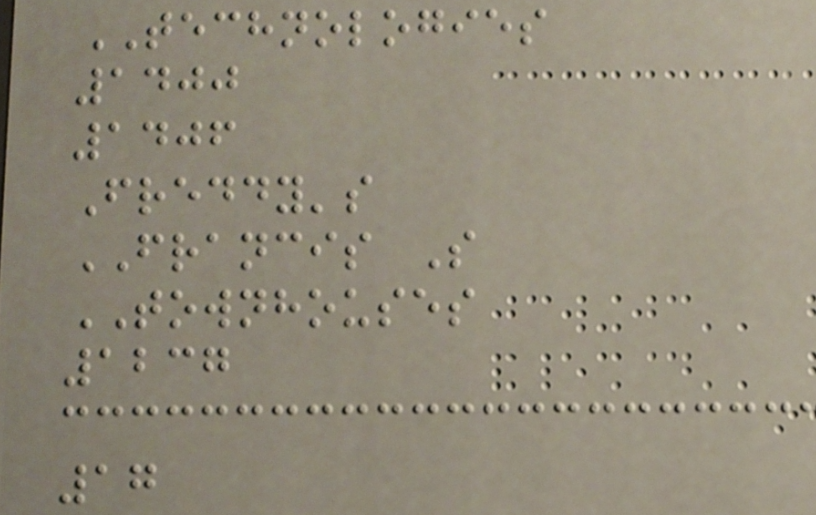TECHNOLOGIES
1400
1406
Freddy's
FRANCIS S
TOWNHOUSES
1237
17
